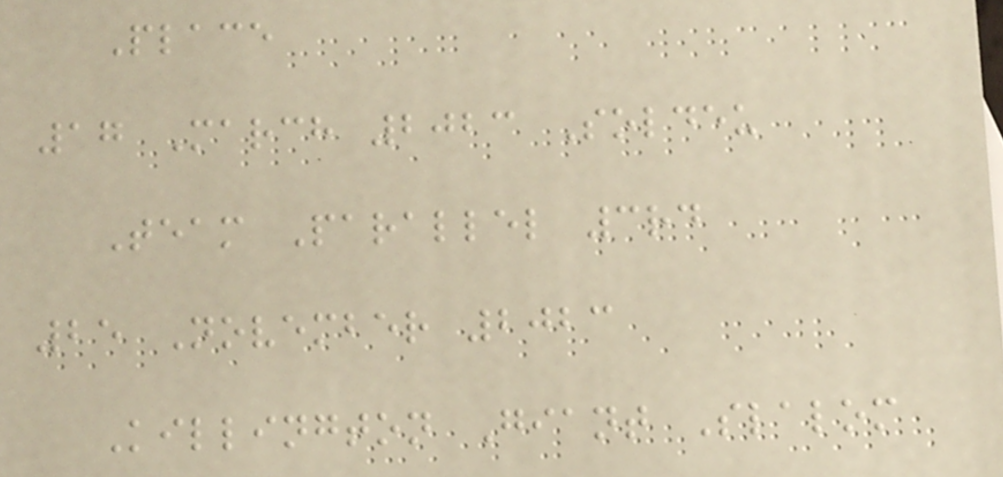Place
17 March 2023 Soldeu
Team Parallel 3rd
25 November 2023
Killington Giant Slalom
